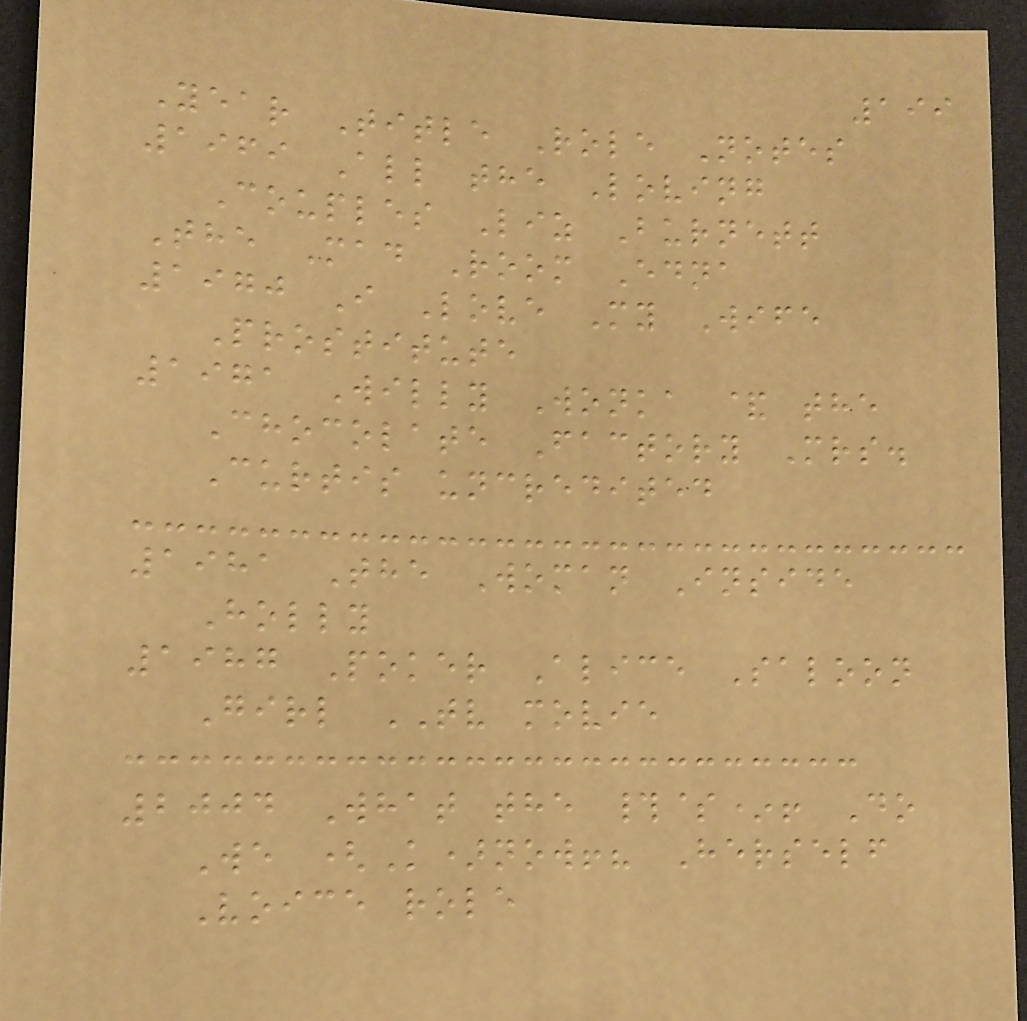199
Year Title Role Notes
1969 All the Loving
Couples Liz Burnett
The Mad Room Edna
1970 I Love My Wife
Prostitute
1971 Willy Wonka & the
Chocolate Factory Mrs.
Curtis uncredited
1981 The Woman Inside
Holly
1987 Poker Alice Saloon
Girl TV movie
2004 What the #$*! Do
We (K)now!? Herself
Voice role
